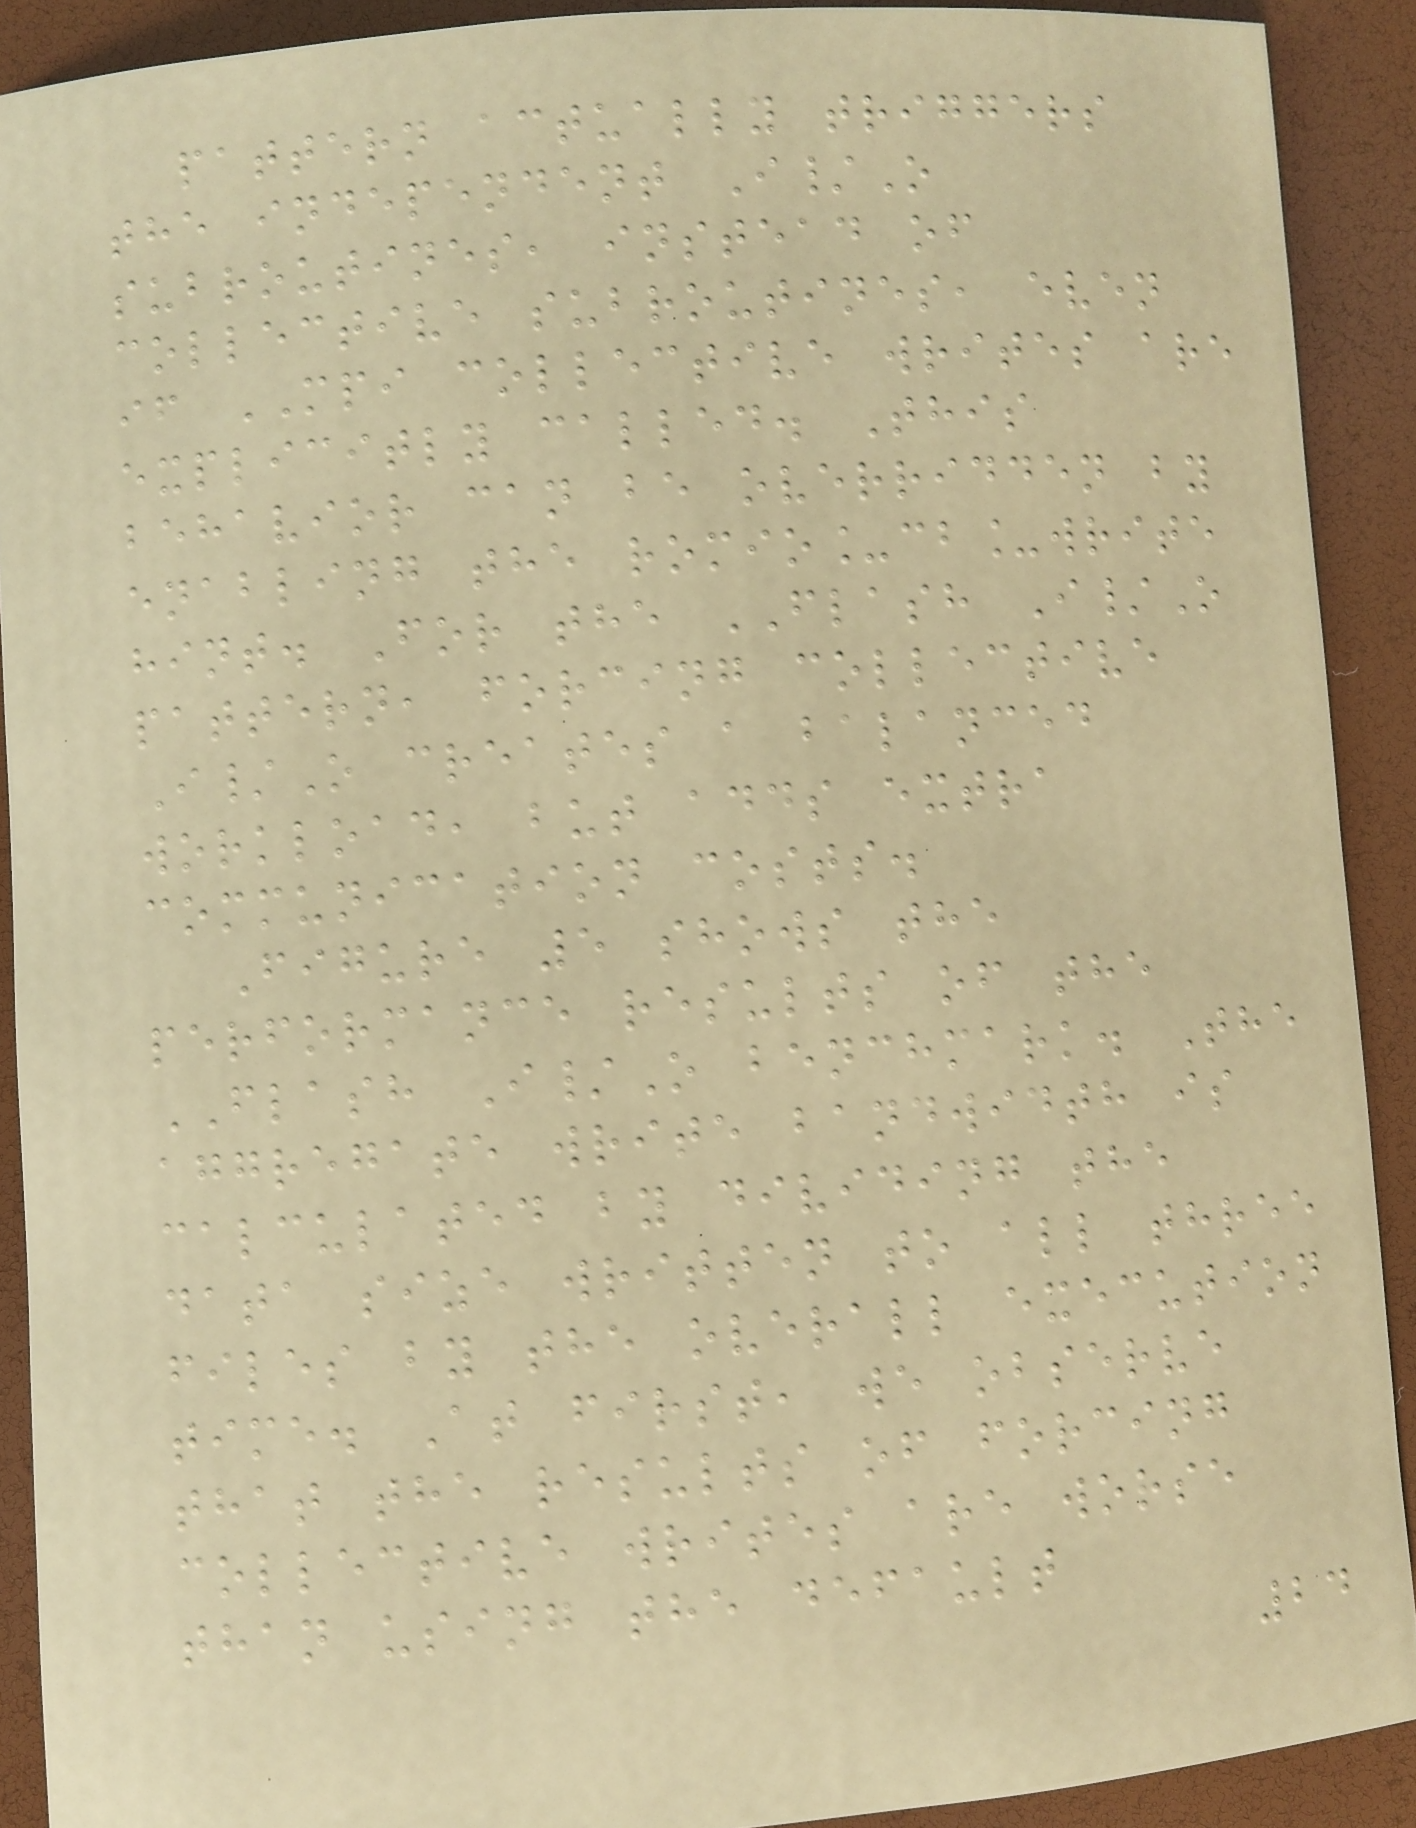pattern actually triggers
the independent I/O
subroutines, instead of
collective subroutines, even
if MPI collective writes are
explicitly called. This
behavior can be overridden by
enabling the romio_cb_write
hint. For the FLASH I/O
pattern, forcing collective
I/O creates a balanced
workload, but adds extra
communication costs.
Figure 5 shows the
performance results of the
FLASH I/O benchmark. The
aggregate write bandwidth is
calculated by dividing the
data size written to all three
files by the overall execution
time. At first, we observe
that the results of forcing
collective writes are worse
than using the default
24
